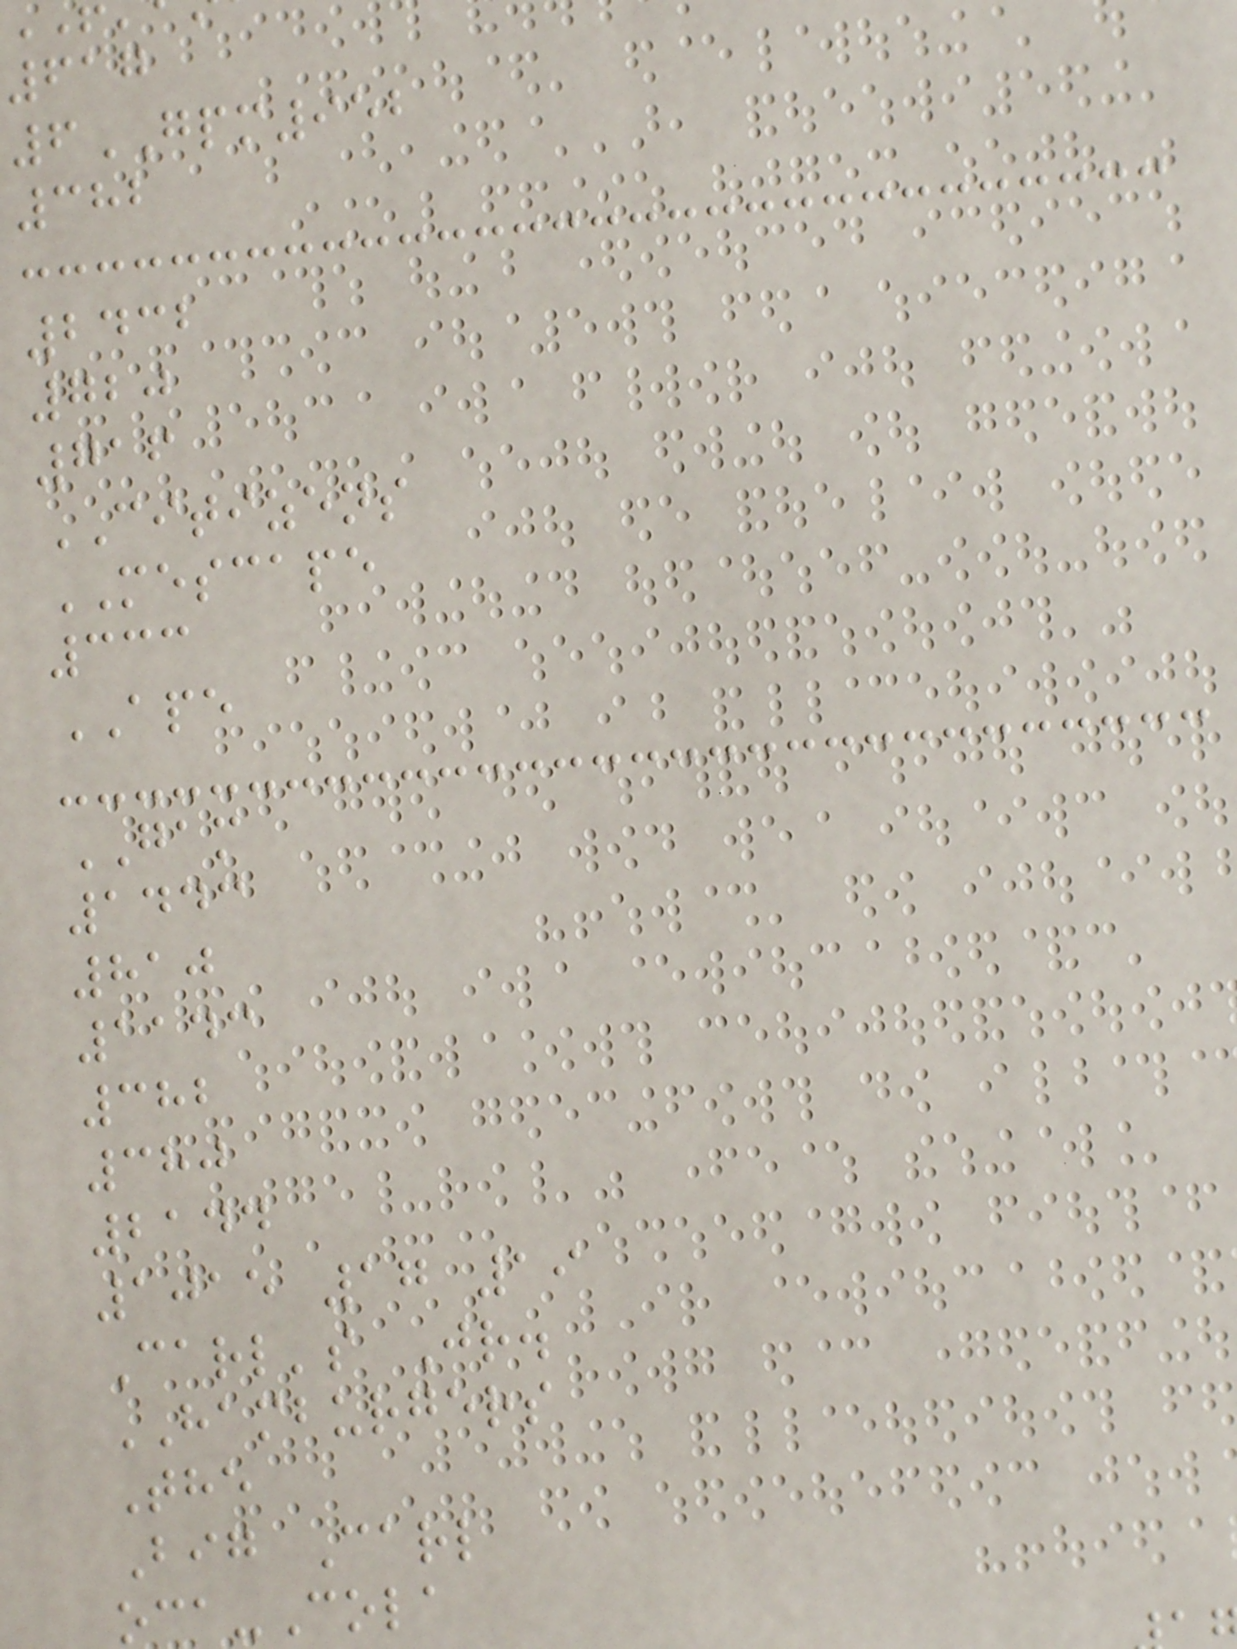617
6GPM952
382
2432
720
716
CITIZENS
MESCAPE
333
APE
GAM
1443
810
1143
382
380
2144
1015 17 19
Carl's Jr.
HAMBURGERS
The
Big Carl
oca-Cola
